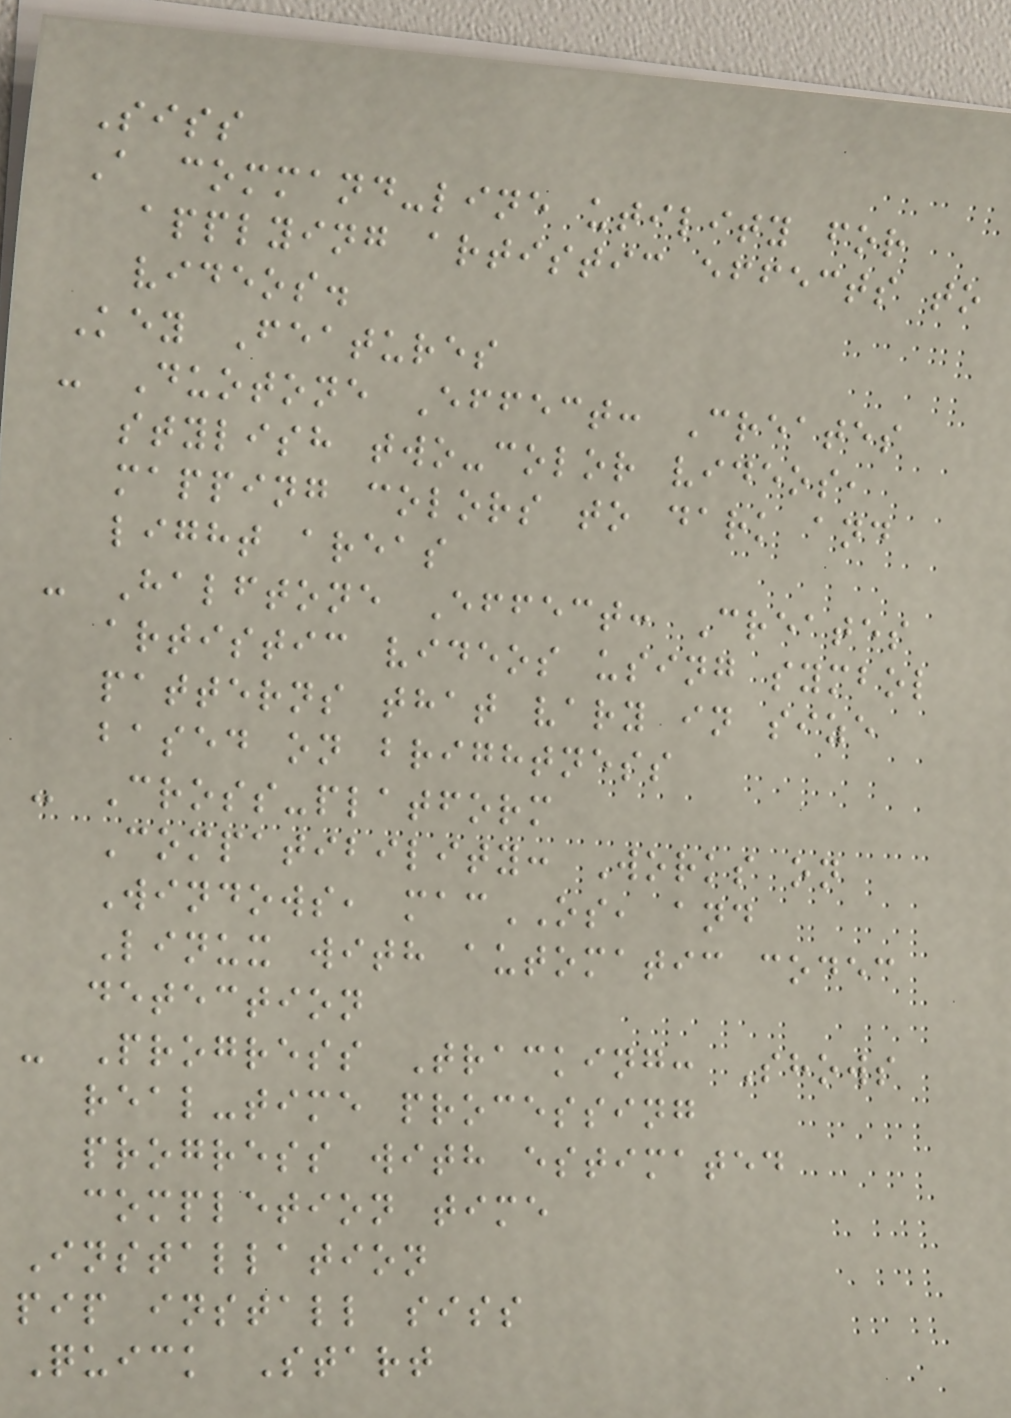Siss
A command-line utility for
applying artistic effects to
videos.
Key Features
- Duotone Effect: Creates
stylish two-color videos,
mapping colors to dark and
light areas
- Halftone Effect: Creates
artistic videos using symbol
patterns that vary in size
based on brightness
- Cross-platform
Compatibility: Works on
Windows, macOS, and
Linux with automatic codec
detection
- Progress Tracking: Shows
real-time processing
progress with estimated
completion time
Installation
pip install siss
Quick Start
